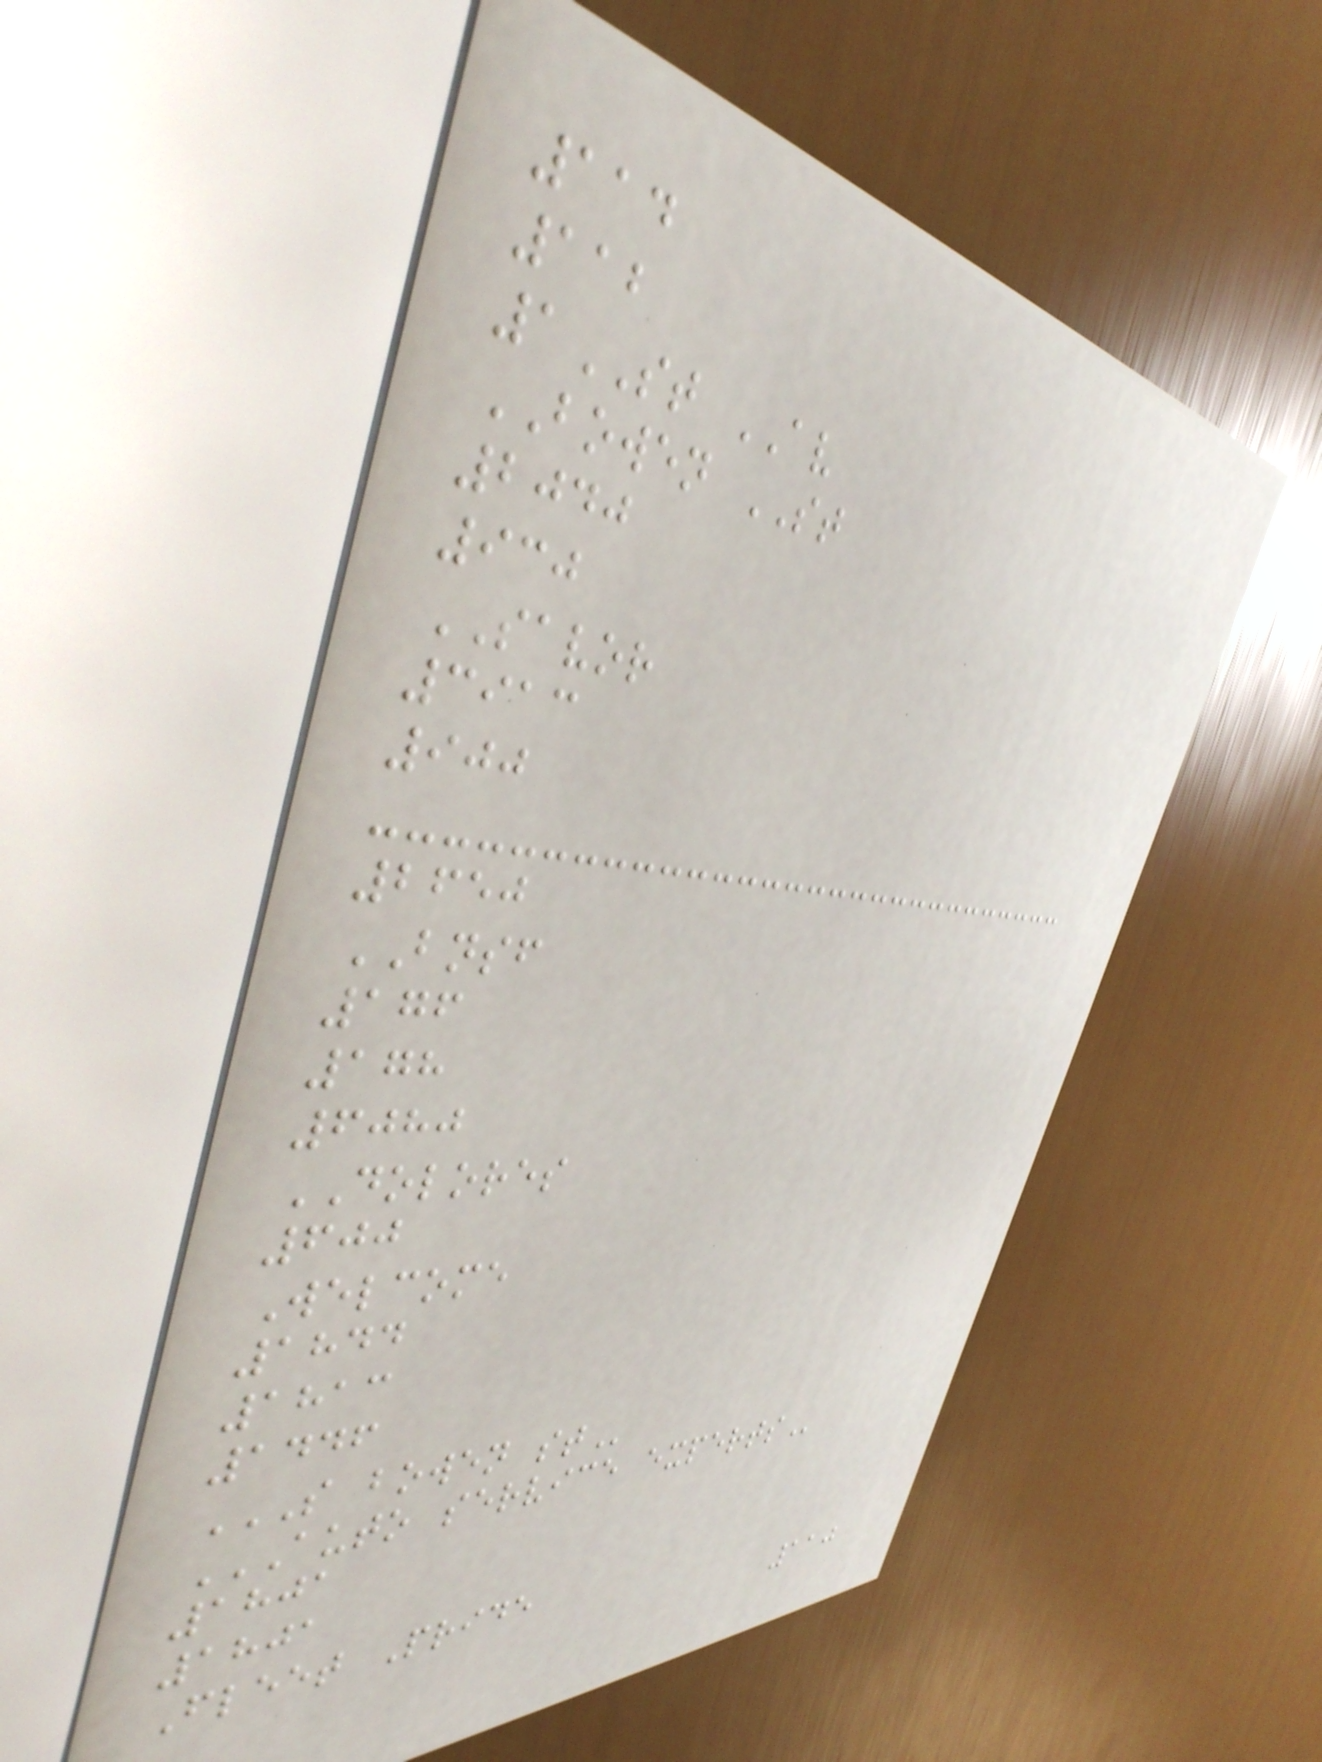114
112
1ST AV
BOWEN ST
2040
930
SAVOR
3913
900
2650
BNSF
176
178
6080
DOLORES
600
Welcome
1844
1813
1446
S BOWEN ST
AUTO SERVICE EXPERTS
1801
1801
Fleet Pride
110
